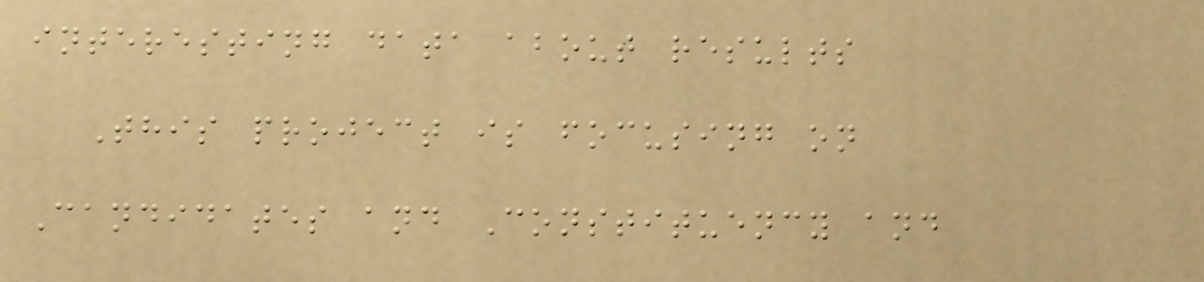interesting data about results
This project is focusing on
Candidates and Constituency and
